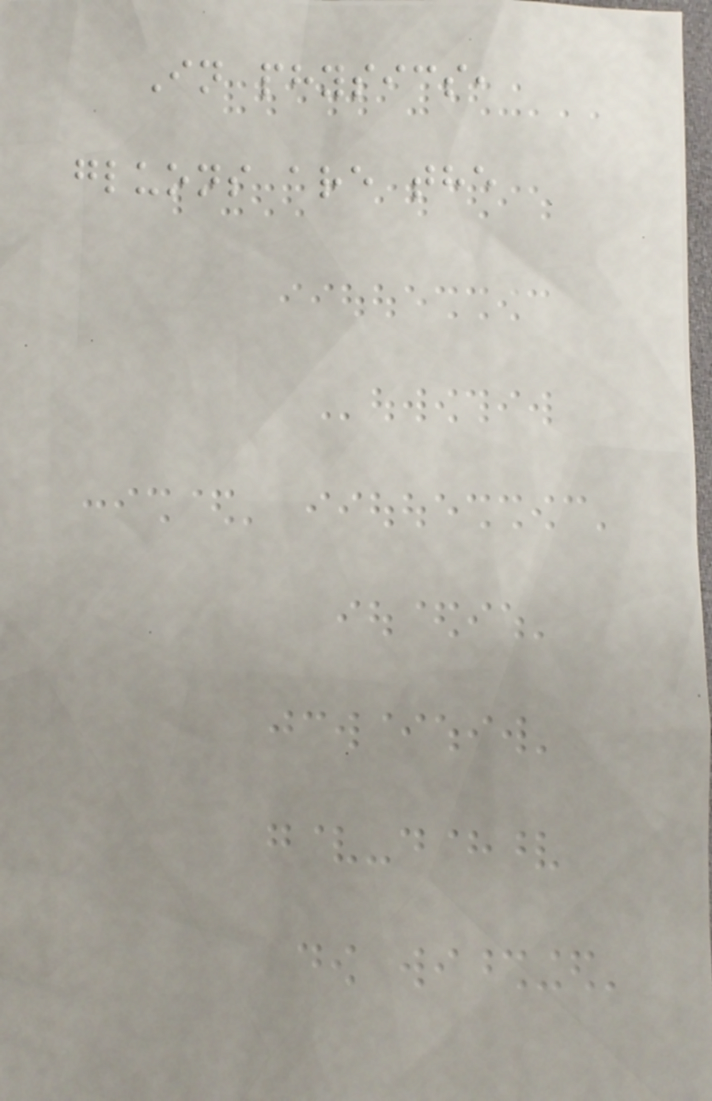In physics,
gluons are the
